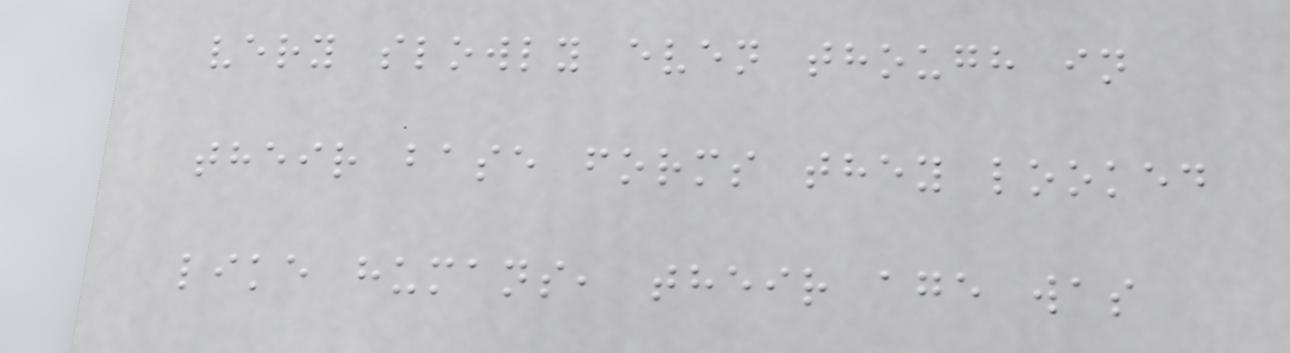very slowly even though in
their base forms they looked
like humans, their age was
